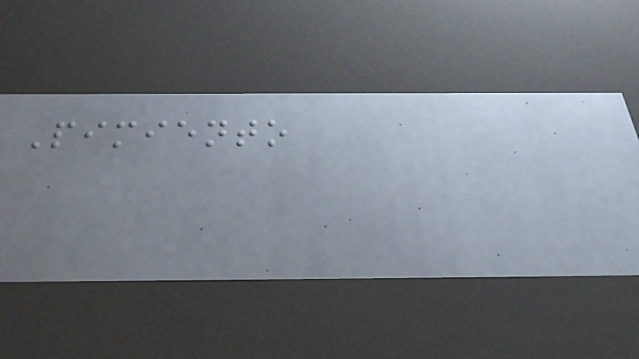Pimiento
